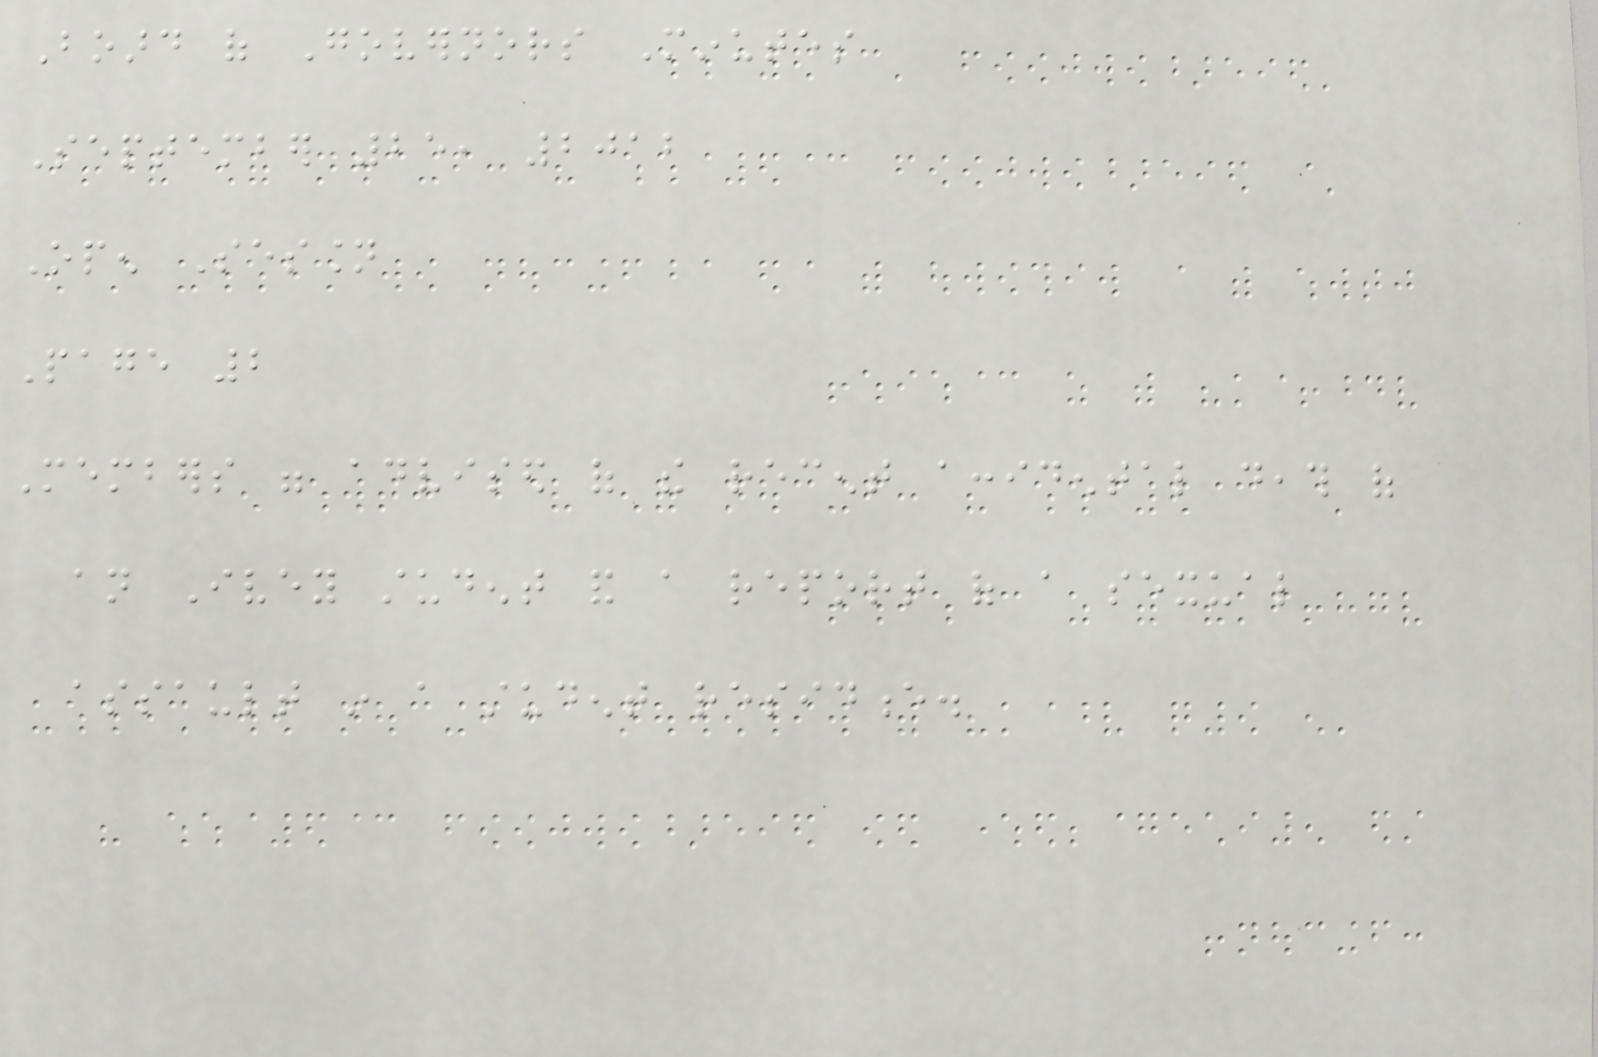Board of Governors Minutes
September 25, 2012
Open Session
Page 2
Members were advised of the recent accidental death of
an Ivey student and a report of a sexual
assault in a student residence.
